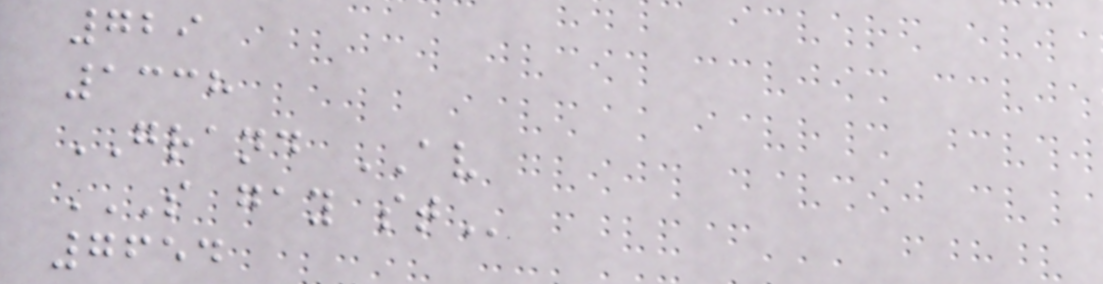729
1338
GRAND AV
S GAY ST
7654
